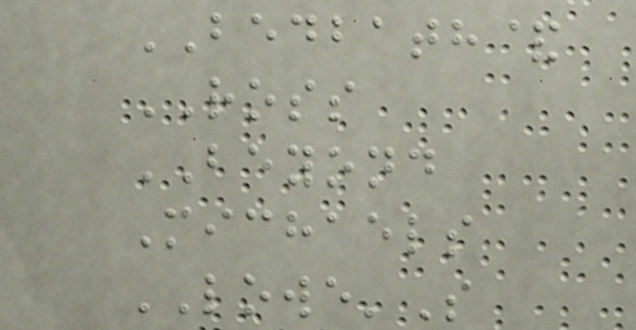BEDBATH&
ROSS
BEYOND
Michaels
LOWE'S
